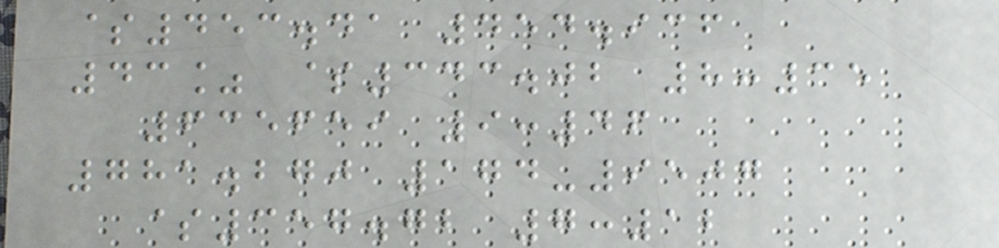$453.41 454.936
43% $343.02 8:35
635659 9:46
781.270 174-9507
$357.72 7:12
